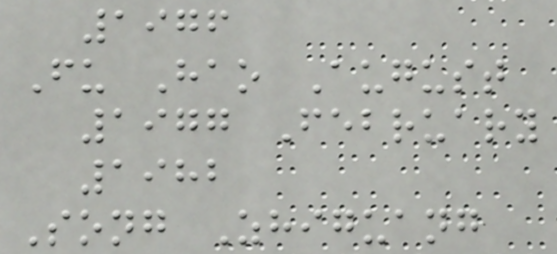1976
Fu Hao August
1977 February
1982
Song Zhiguang
